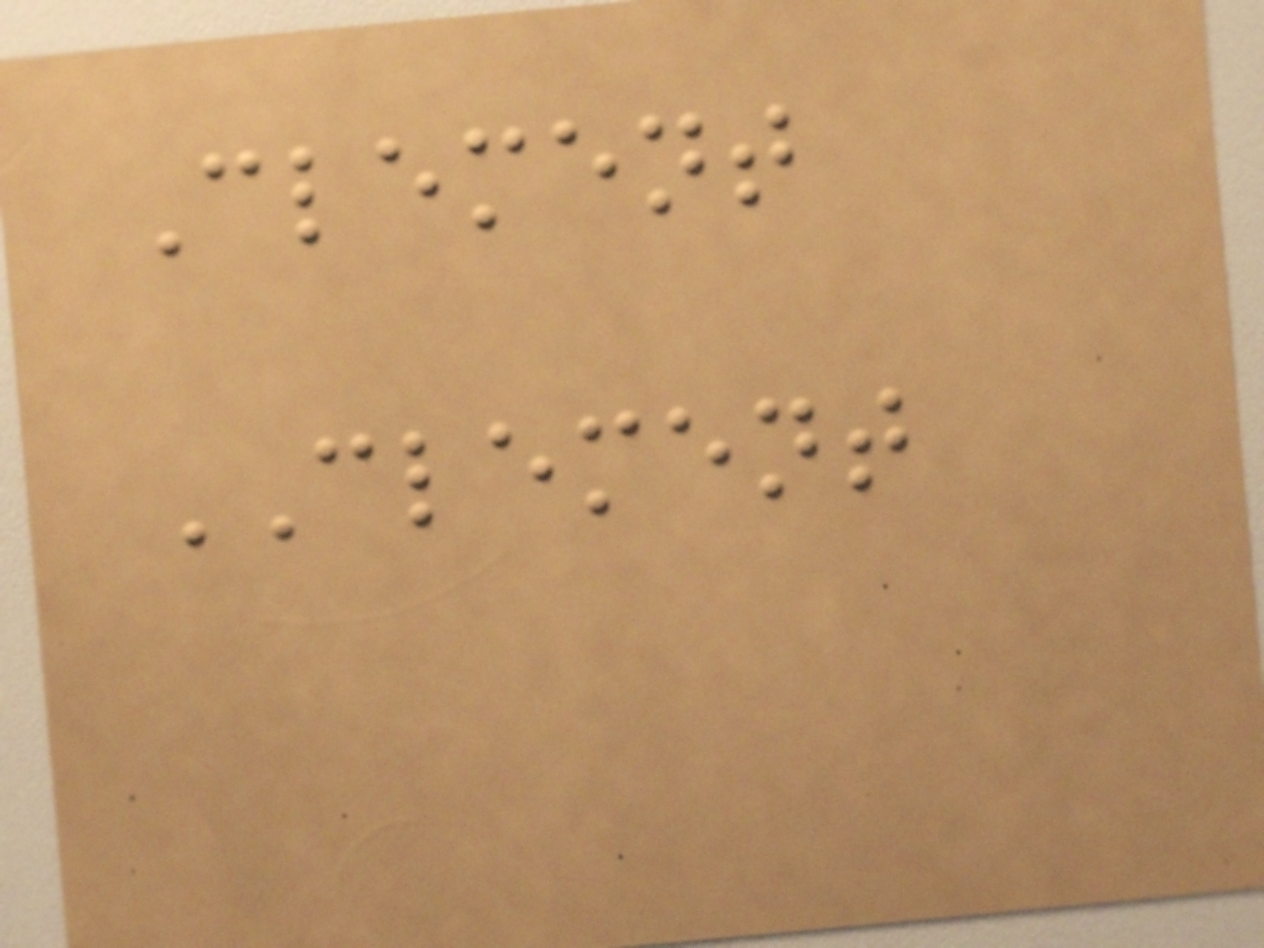Clement
CLEMENT
